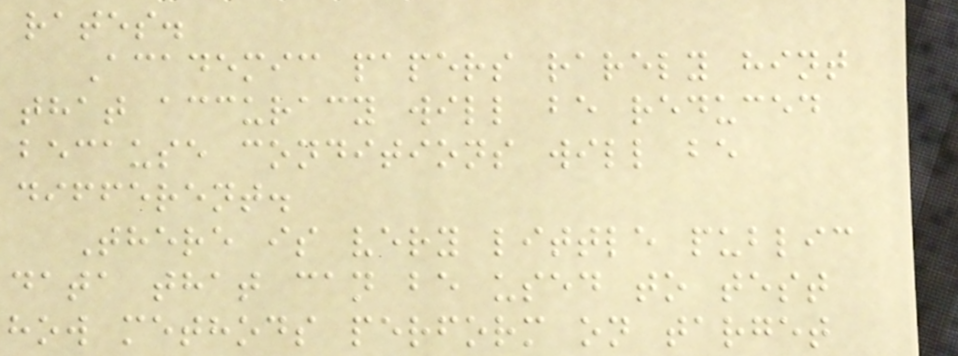rates.
Academic papers rarely hint
that accuracy will be reduced
because conditions will be
different.
There is very little public
data that can be used to test
how methods perform on target
